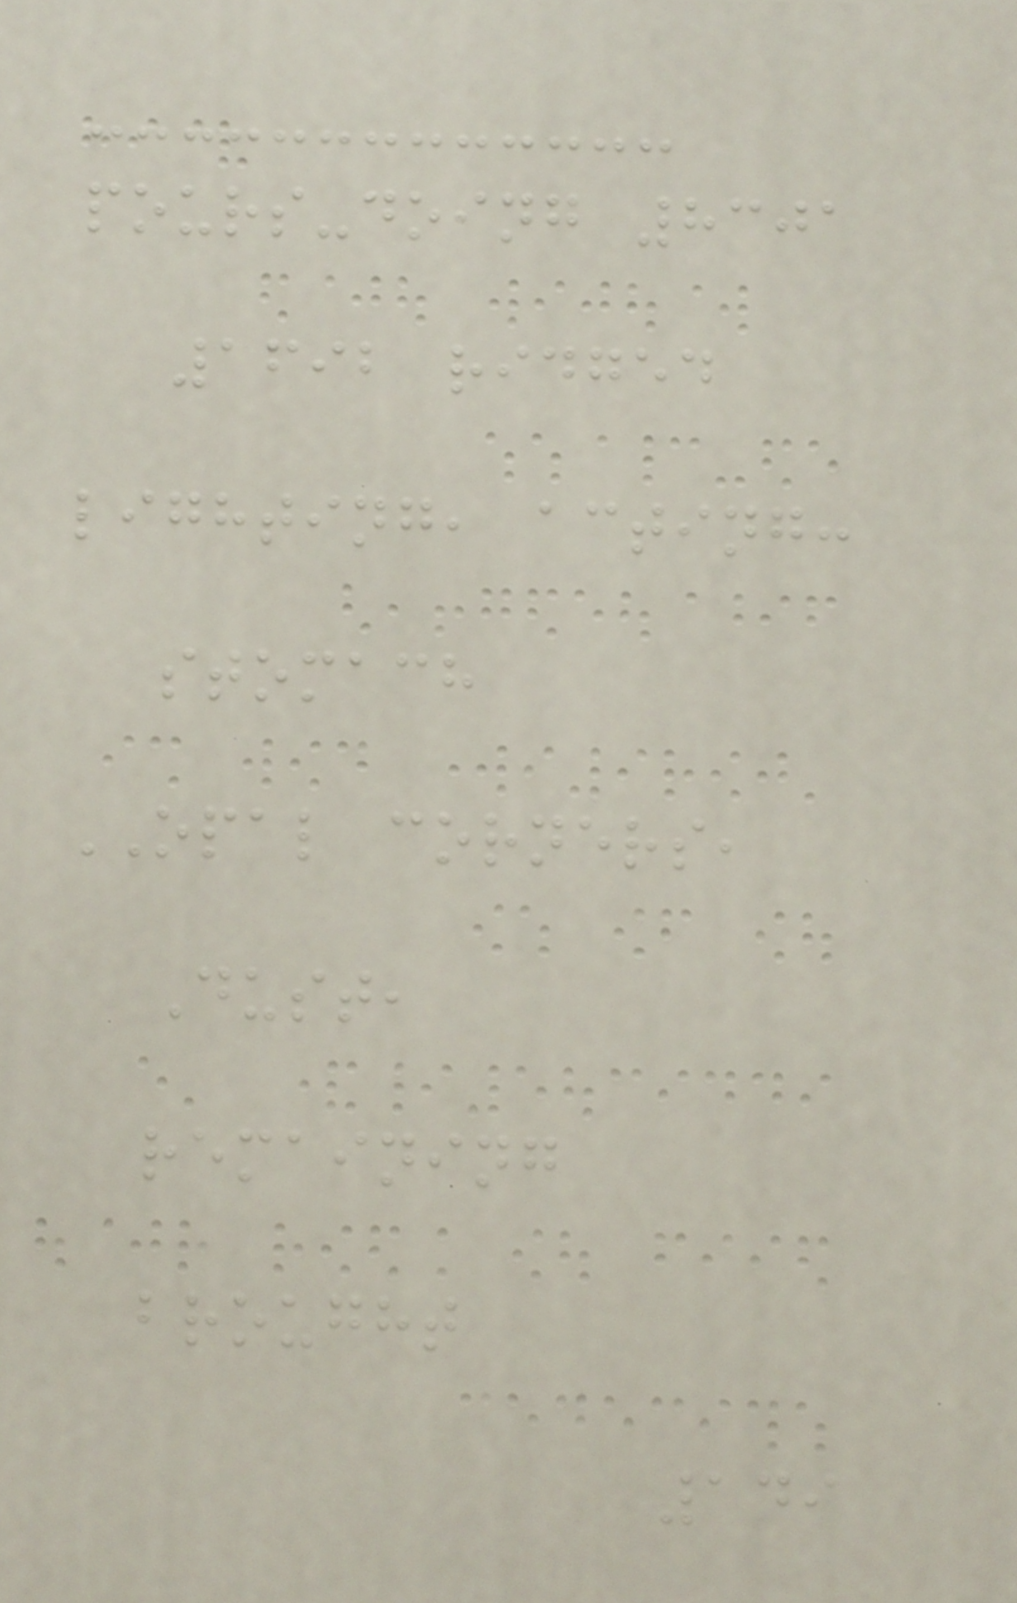pours-doing 8301
1692 ridged
lighting, acting:
stomach
OPAL corners,
Dust,
remaining
brought
149
